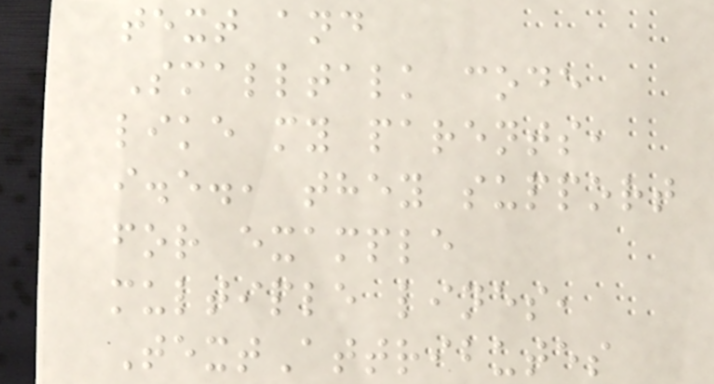text and
Smalltalk code
like my parents,
i.e., they support
for example
multiple lines,
TextAttributes
